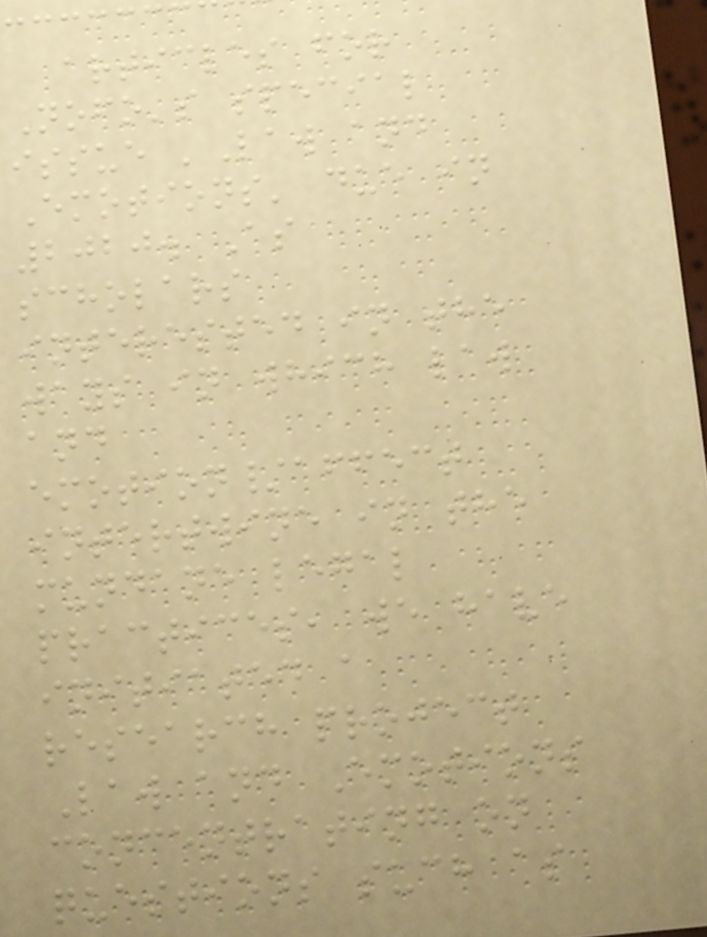articles for
Nofo's special
issue 'Law and
Emotions' due in
2020. As
scholars
interested in the
ways in which law
and
emotion/affect
intertwine in the
mundane legal
practices, we have
initiated a
research project
Law and Emotions
concentrating on
questions such as
